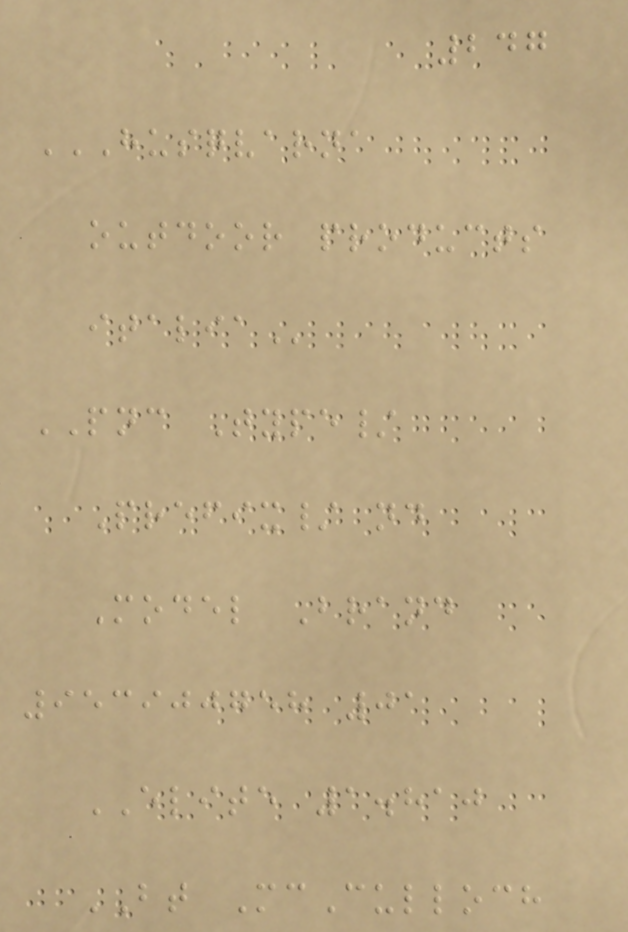247
HUSQVARNA
OUTDOOR PRODUCTS
ITALIA
PNC Type/
Prefix/ nd
Model Brand
953900758 01
ELITE 1.810
BT McCulloch
